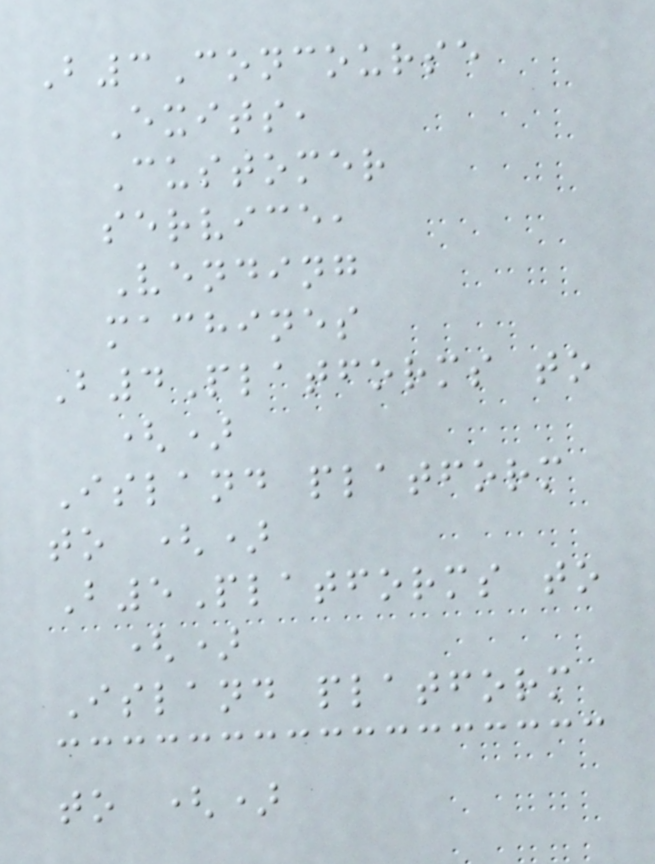B3Concourse
Exits,
Customer
service,
Vending
machines
B4Platforms to
()
Island platform
to ()
B5Platforms to
()
Island platform
to ()
